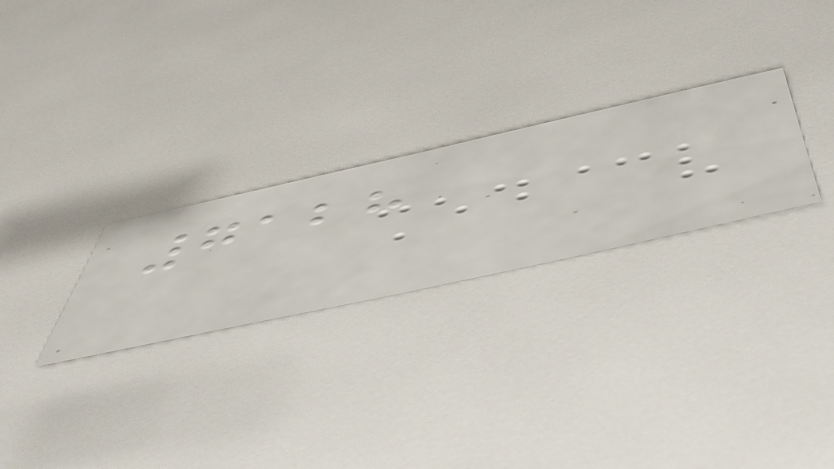7128
